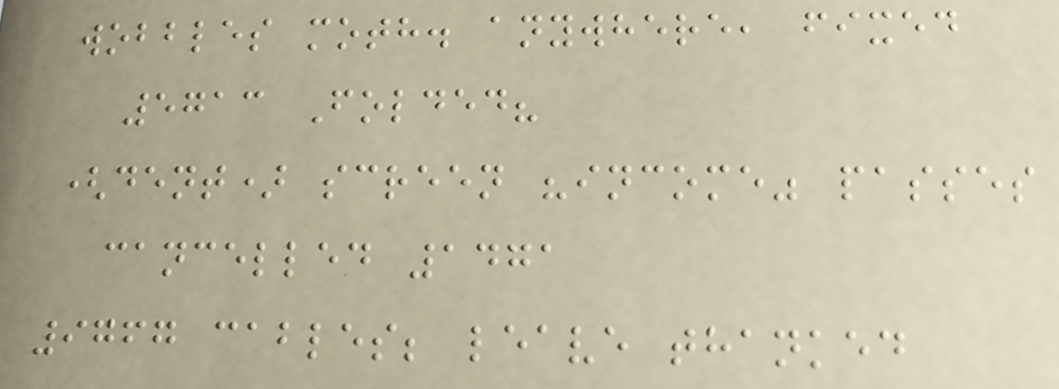wobbles moth. anywhere, fixed
5713 Folded?
(dent) screen "income" passes
cancelled 1471
9767 cables; leave thanked
